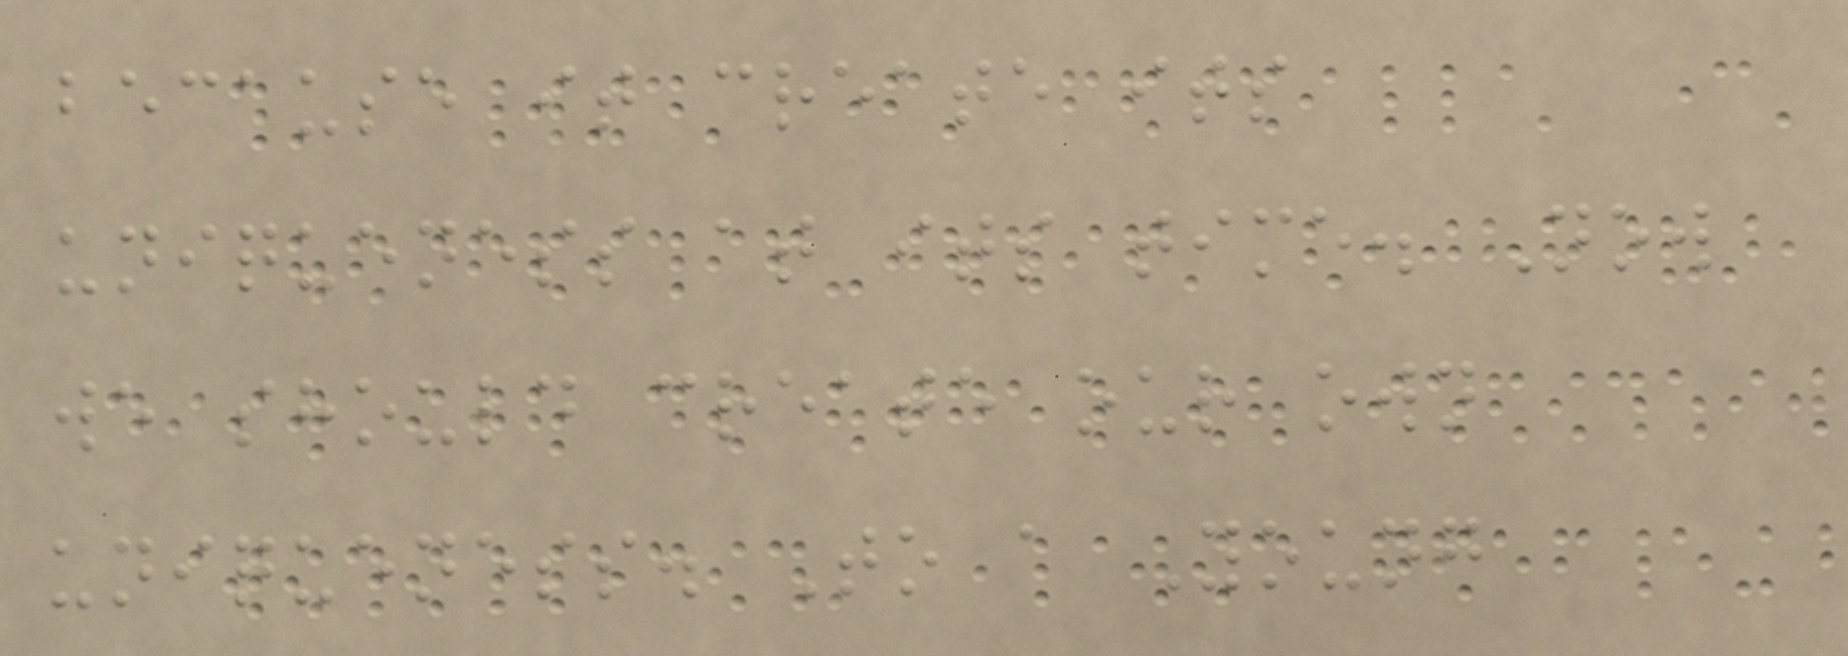because it create its
uniqueness at its time. Now
we should create our own
uniqueness. To a Young
